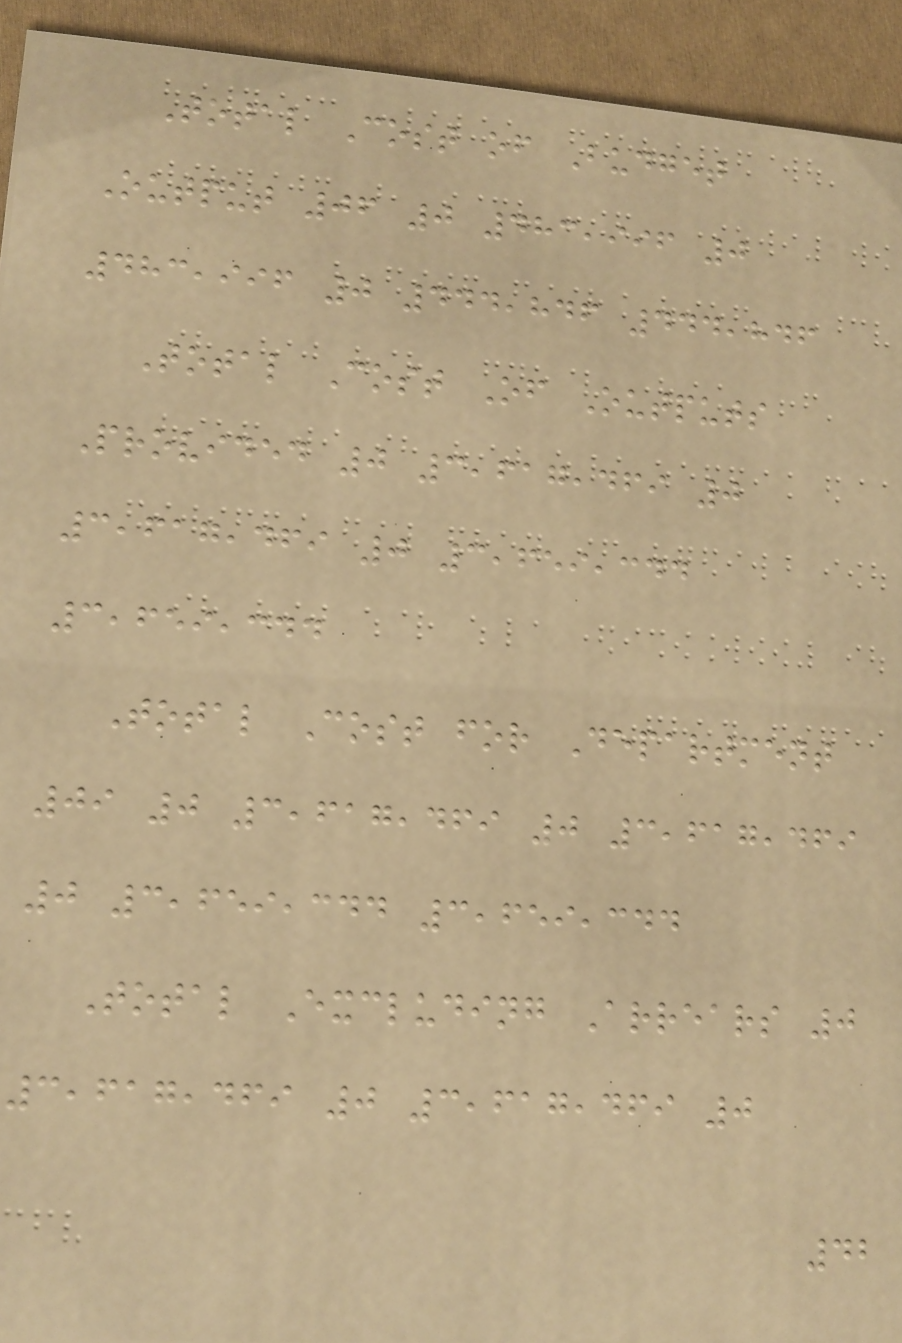Total Cost of Budget
Output 06 0 483,996 0
483,996 0 444,846 444,846
Total Cost Of Outputs
Provided 0 3,617,469 0
3,617,469 0 3,659,344
3,659,344
Total Cost for Department
09 0 3,617,469 0 3,617,469
0 3,659,344 3,659,344
Total Excluding Arrears 0
3,617,469 0 3,617,469 0
42
